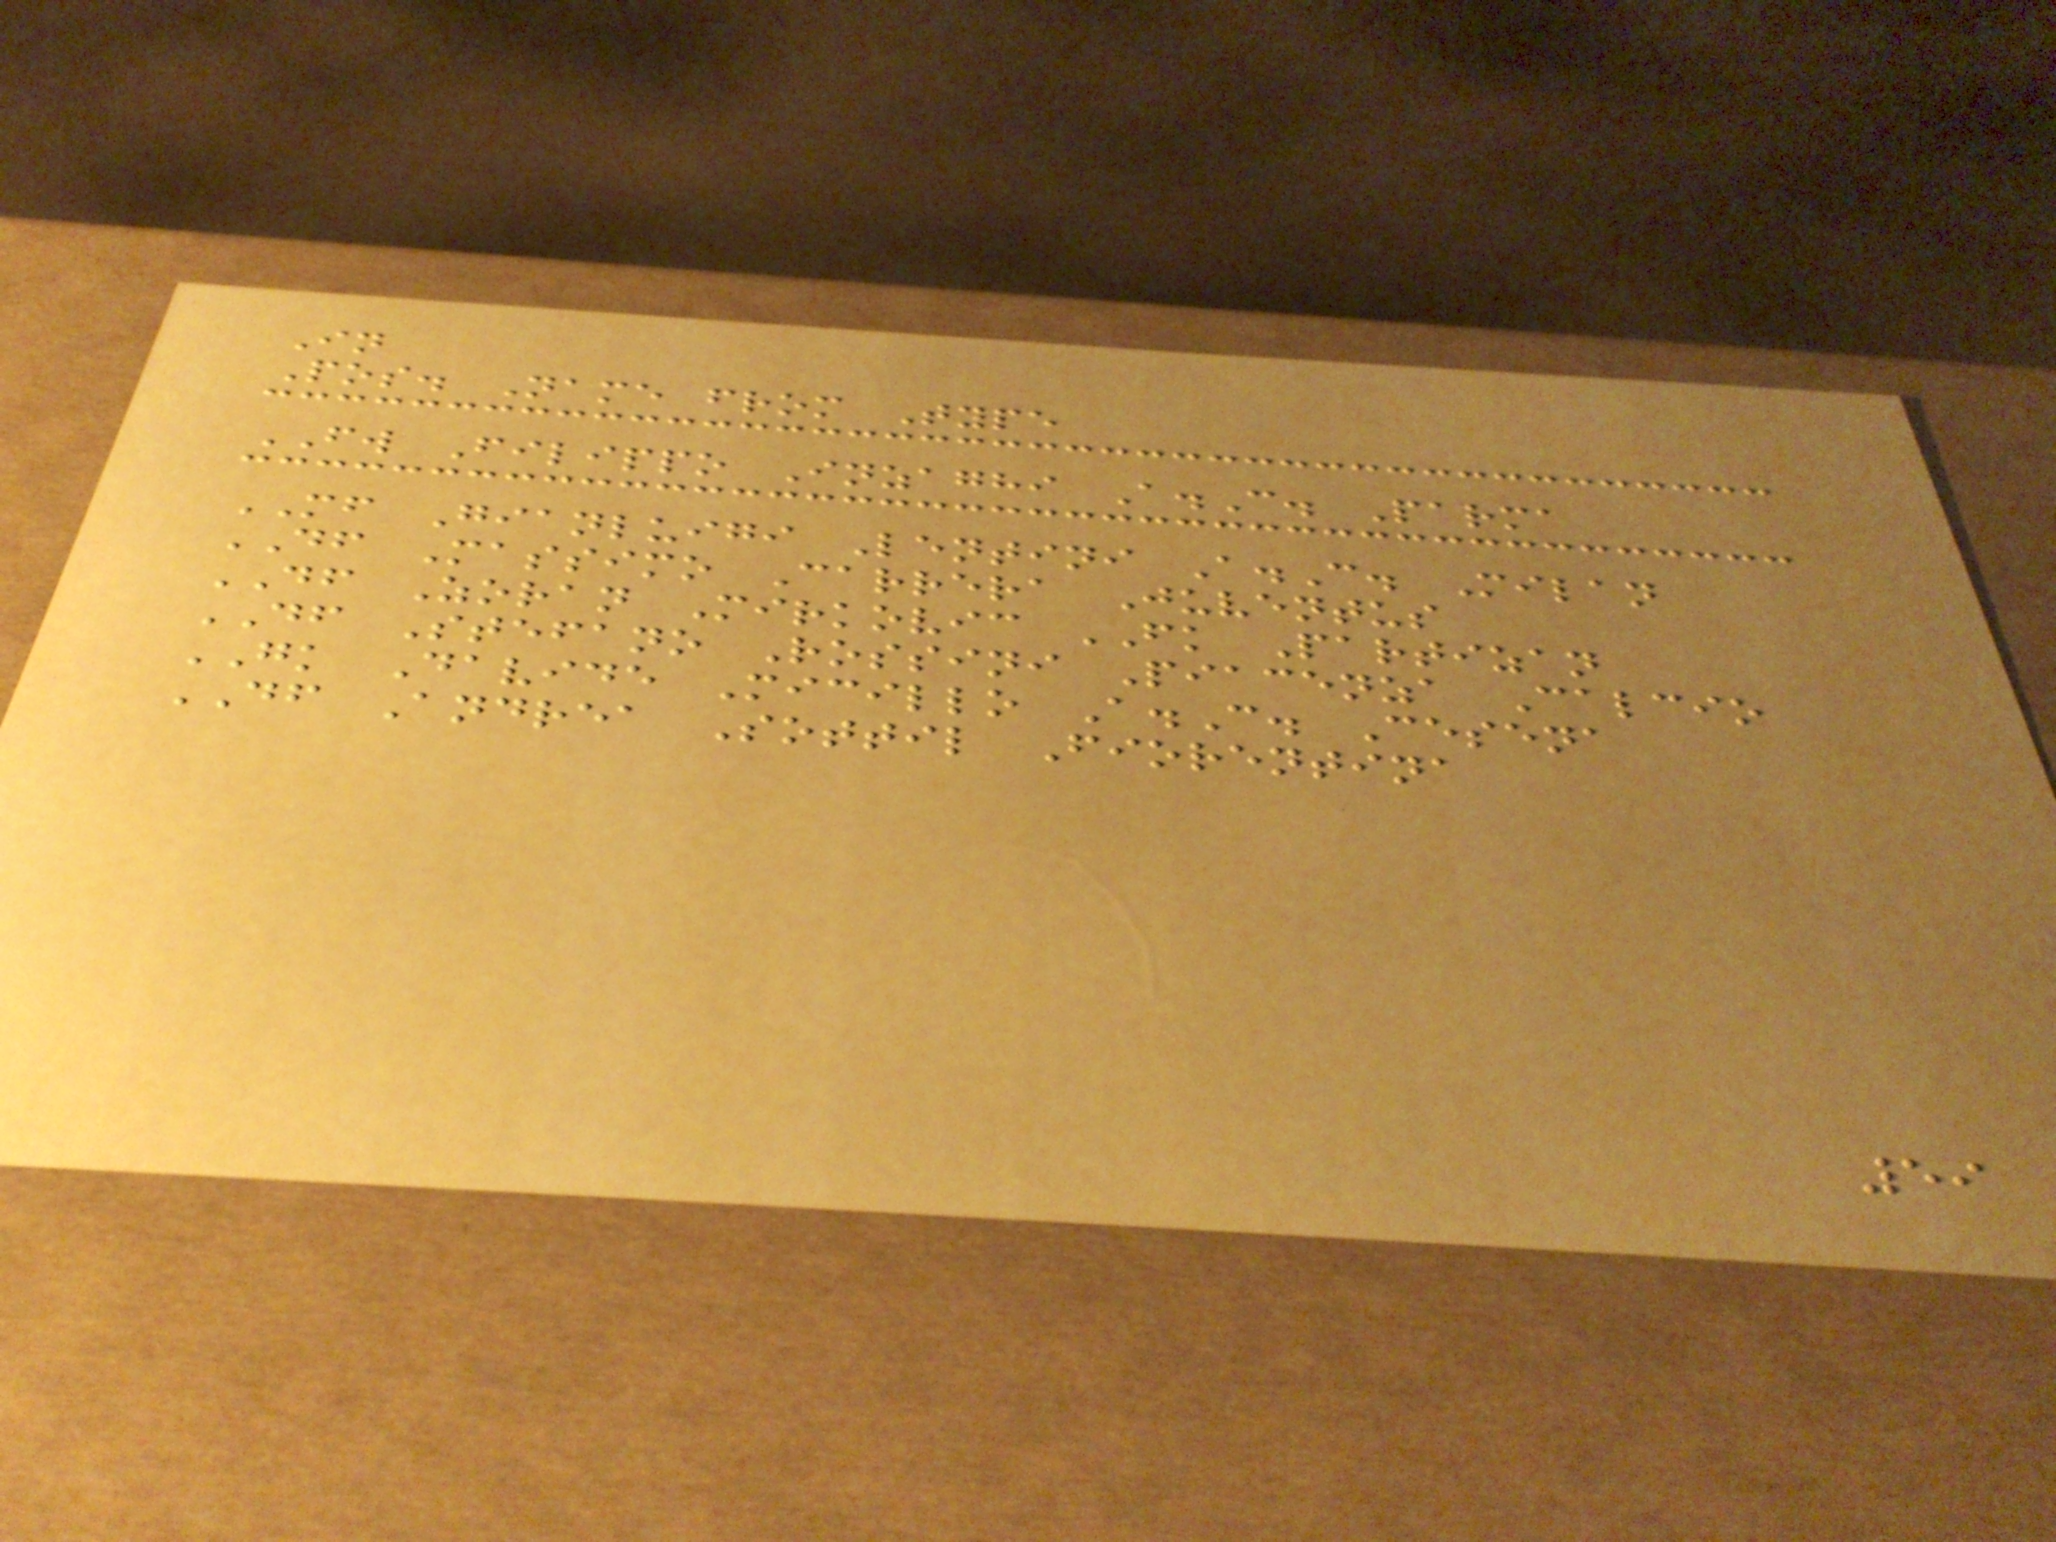In
Pos. Name from Type
FW Filippo Inzaghi A.C. Parma
MF Gianluigi Lentini A.C. Milan
DF Massimo Carrera Juventus
DF Zoran Mirkovic FK Partizan
DF Stefano Rossini Piacenza Calcio
GK Davide Micillo A.C. Cesena
DF Andrea Sottil Fiorentina
59
